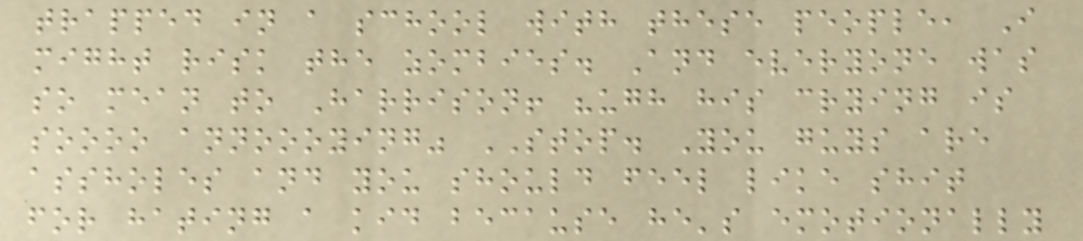trapped in a school with these people, I
might risk the zombies. And everyone was
so mean to Harrison! "ugh his crying is
soooo annoooying" STOP. You guys are
assholes and you should feel like shit
for hating a kid because he's emotionally
